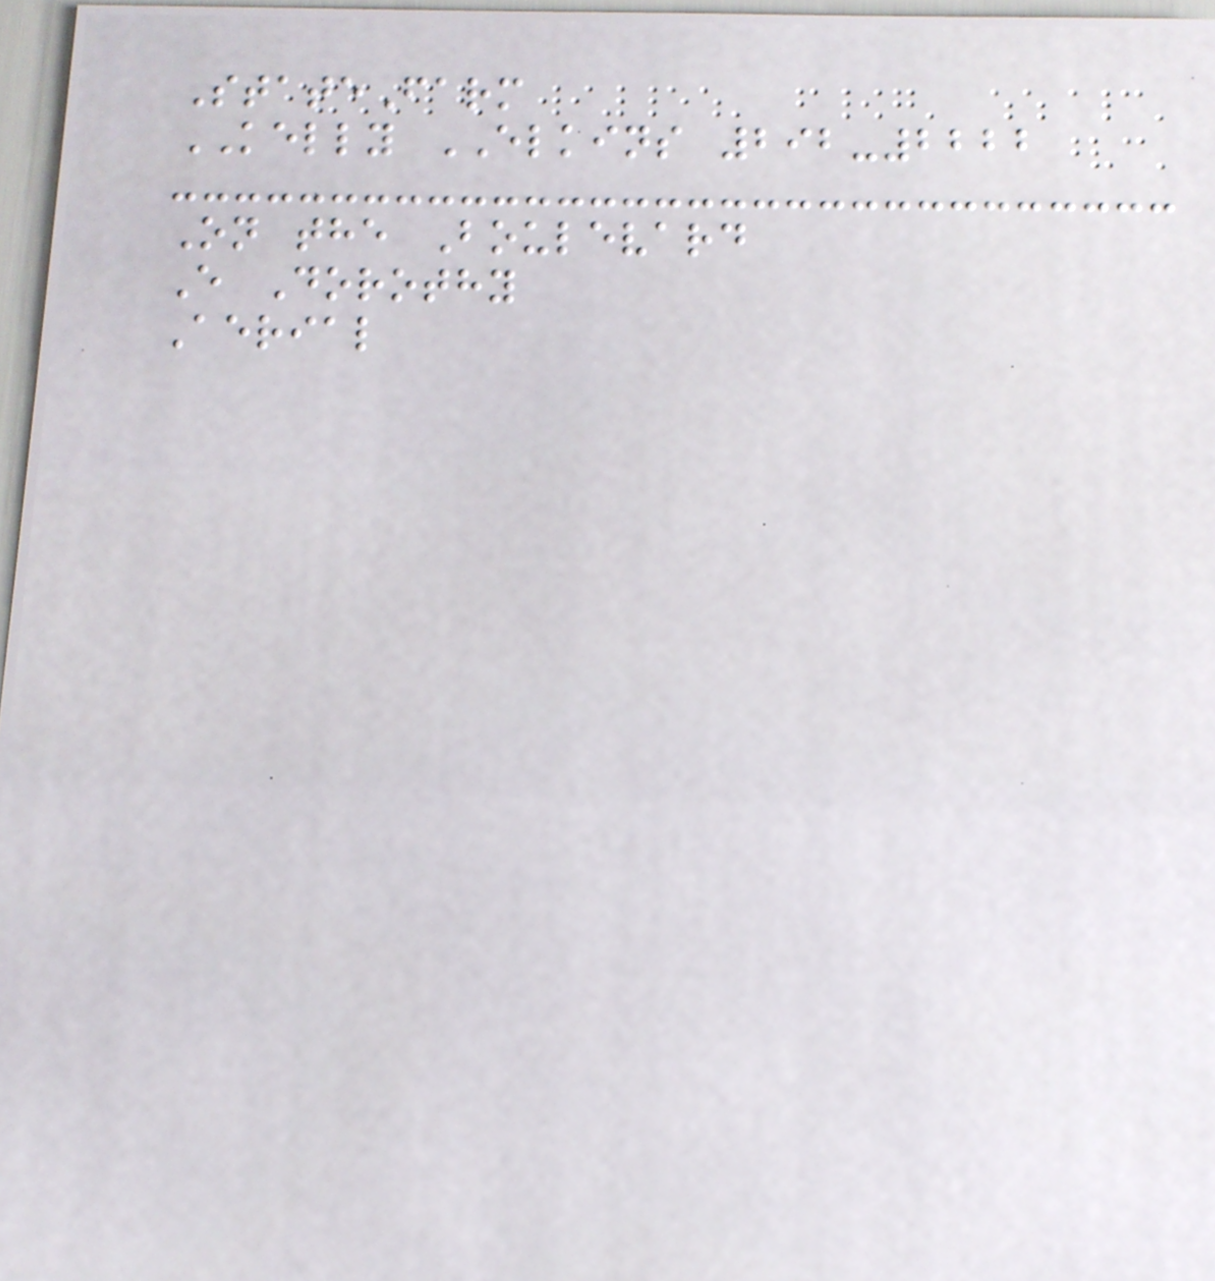StateFarm
KELLY ELKINS 292-2222
On the Boulevard
E Dorothy
Aerial
